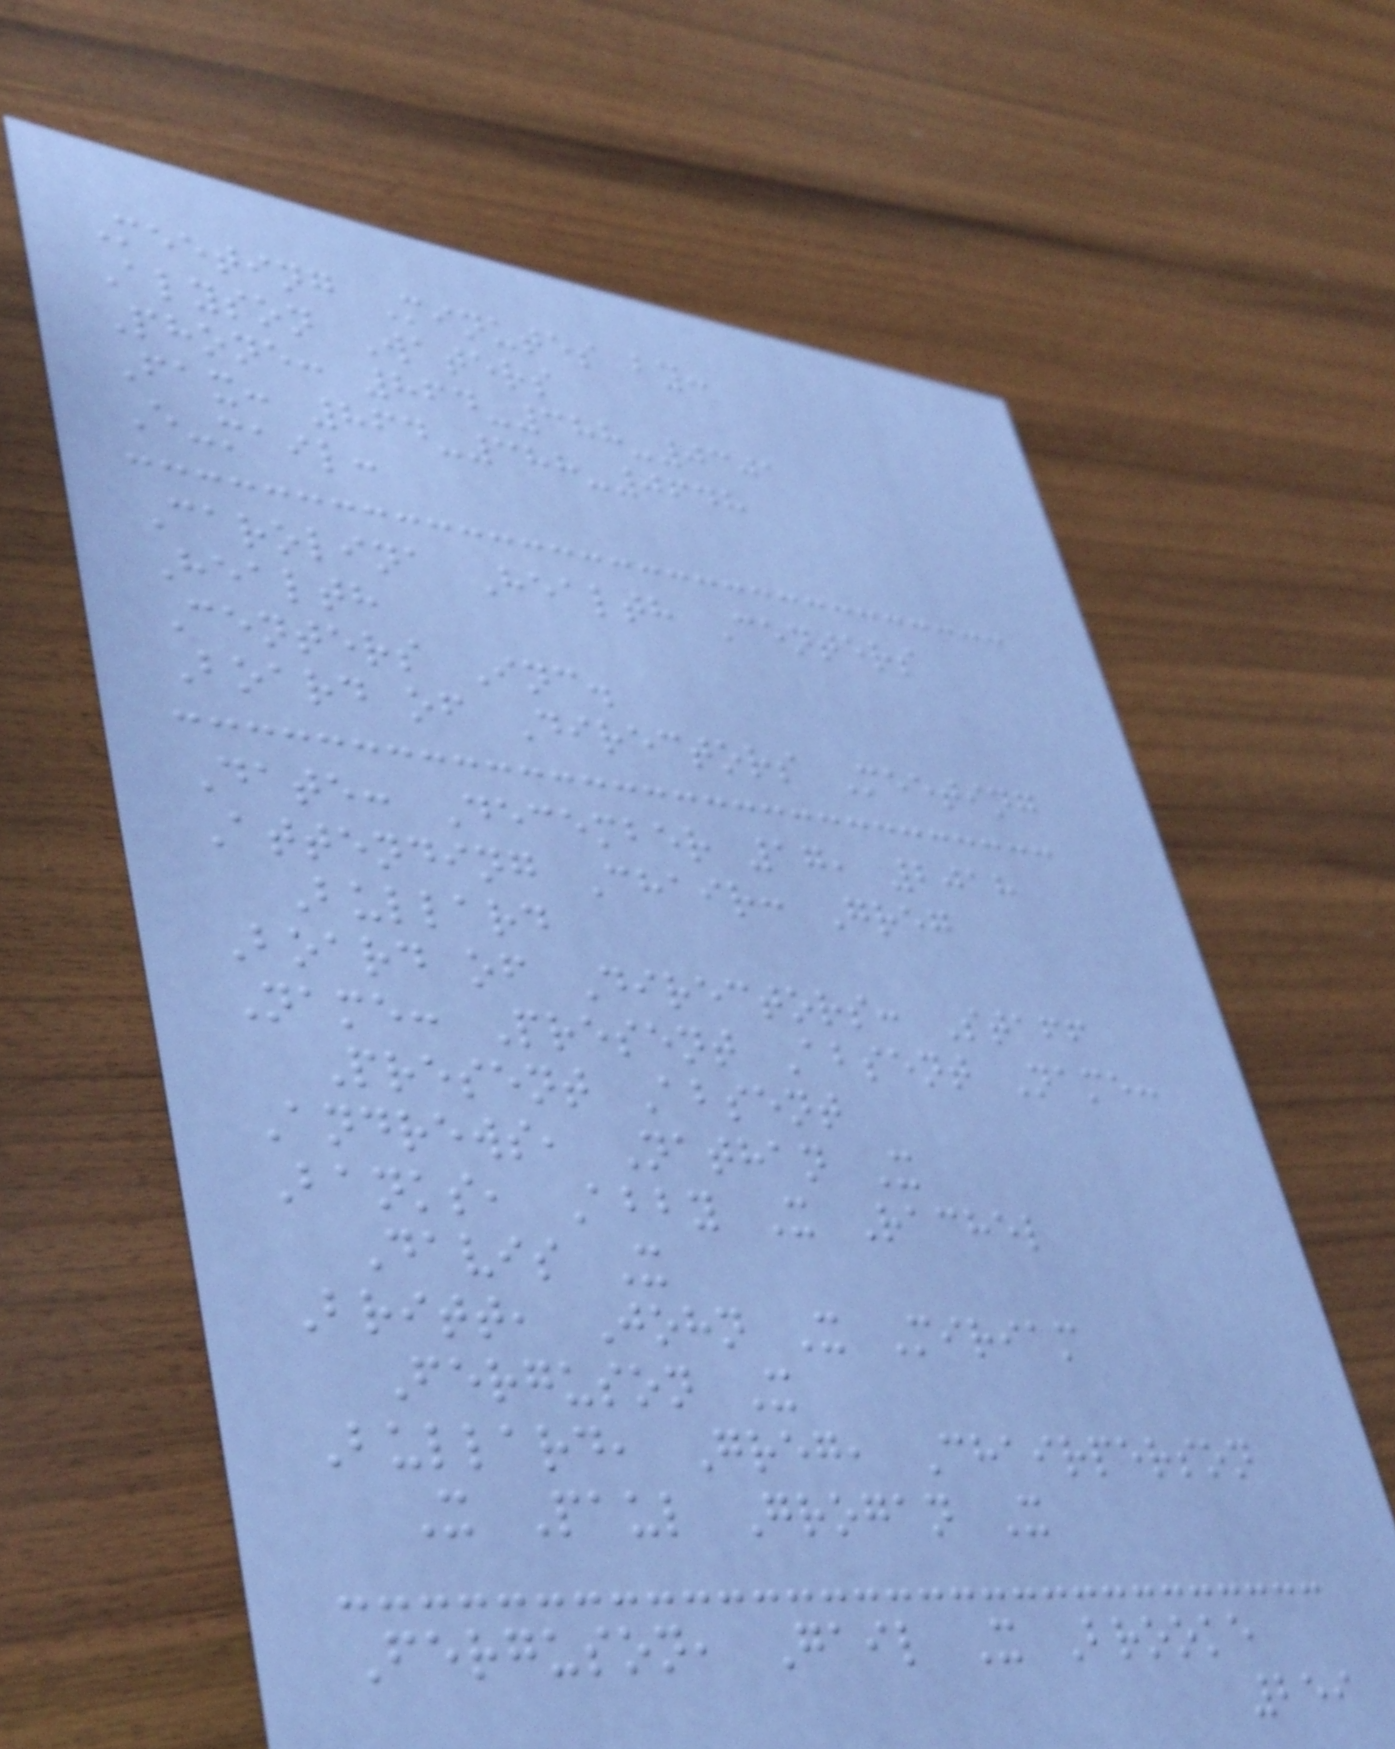Meeting Minutes by:
Alyson Waters
Phone: 864-388-0301
Fax: 864-388-0648
E-mail:
Carolina Health Centers
Health
Centers Inc.
Board of Directors Meeting
Date: December 17, 2018
Attending Chair: Greg
Bullard
Board of Directors: Staff
Name: Present Absent Name:
Present Absent
Andrews, Nathan X
Banks, Abby X Rachel
Davis X
Britt, John X Miriam
Ferguson X
Bullard, Greg, Chairperson
X Paul Grogan X
Ferguson, Gail X Brooke
259
